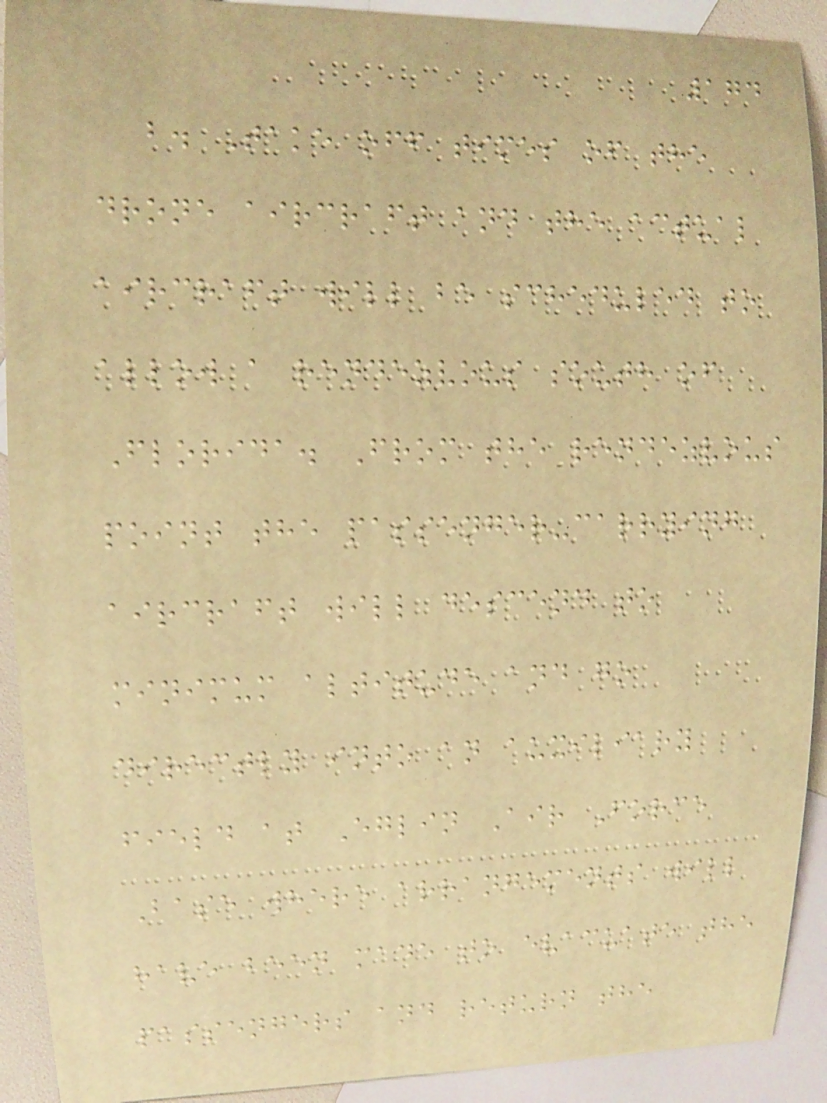174
b. Take off times of the
drone aircraft and the actual
aircraft will be scheduled to
allow a rendezvous south of
Florida. From the rendezvous
point the passenger-carrying
aircraft will descend to
minimum altitude and go
directly into an auxiliary
field at Eglin Air Force
Base where arrangements will
have been made to evacuate the
passengers and return the
